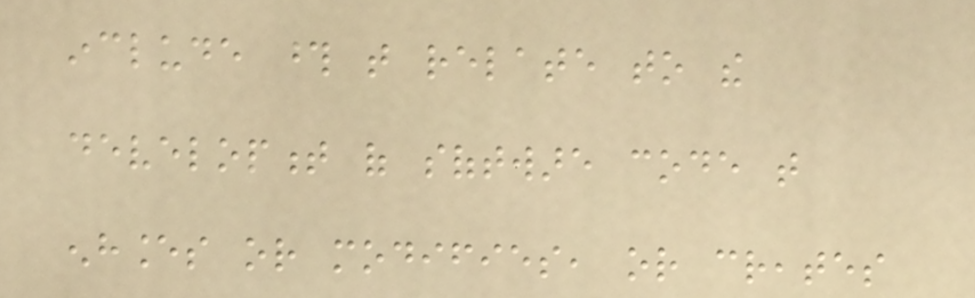include those that relate to the
development of software code that
enhances or modifies, or creates
